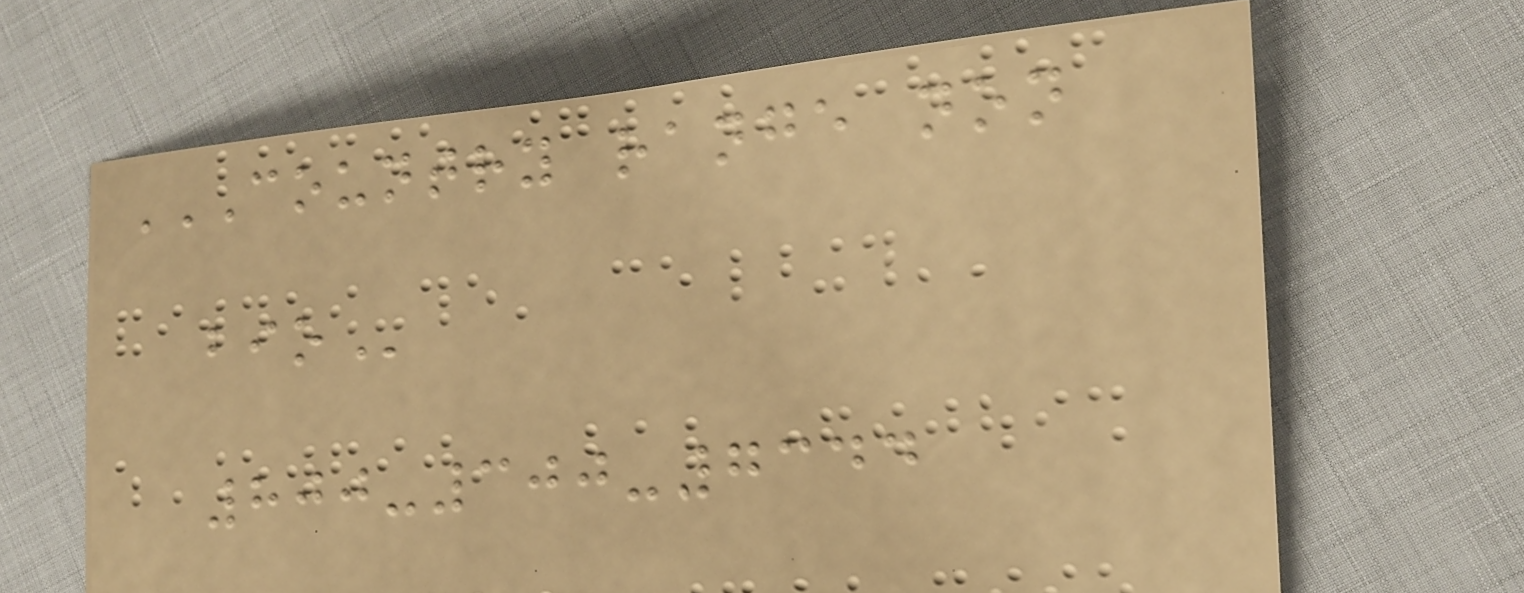COUNTRY RANGE NON
BIO
800-300-7344
